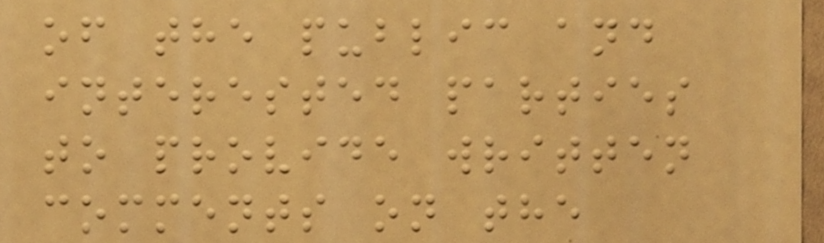of the public and
interested parties
to provide written
comments on the
